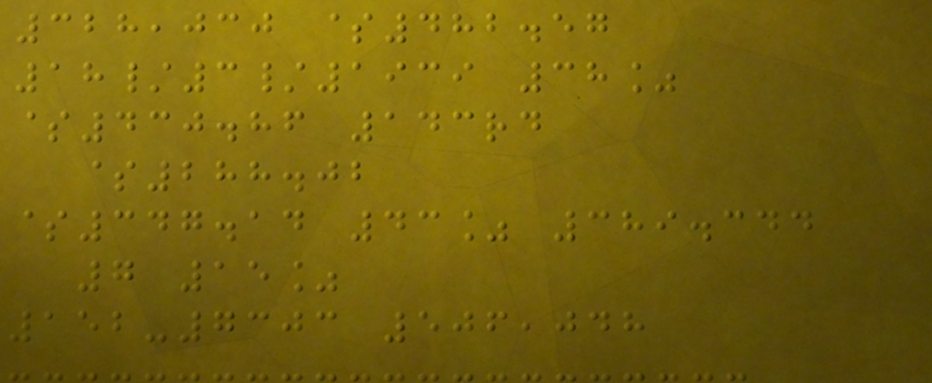328,030 $482.57
18/3/1939 38%
$430.86 143rd
$288.02
$347.14 43% 389.344
7 15%
152-7303 506,048
